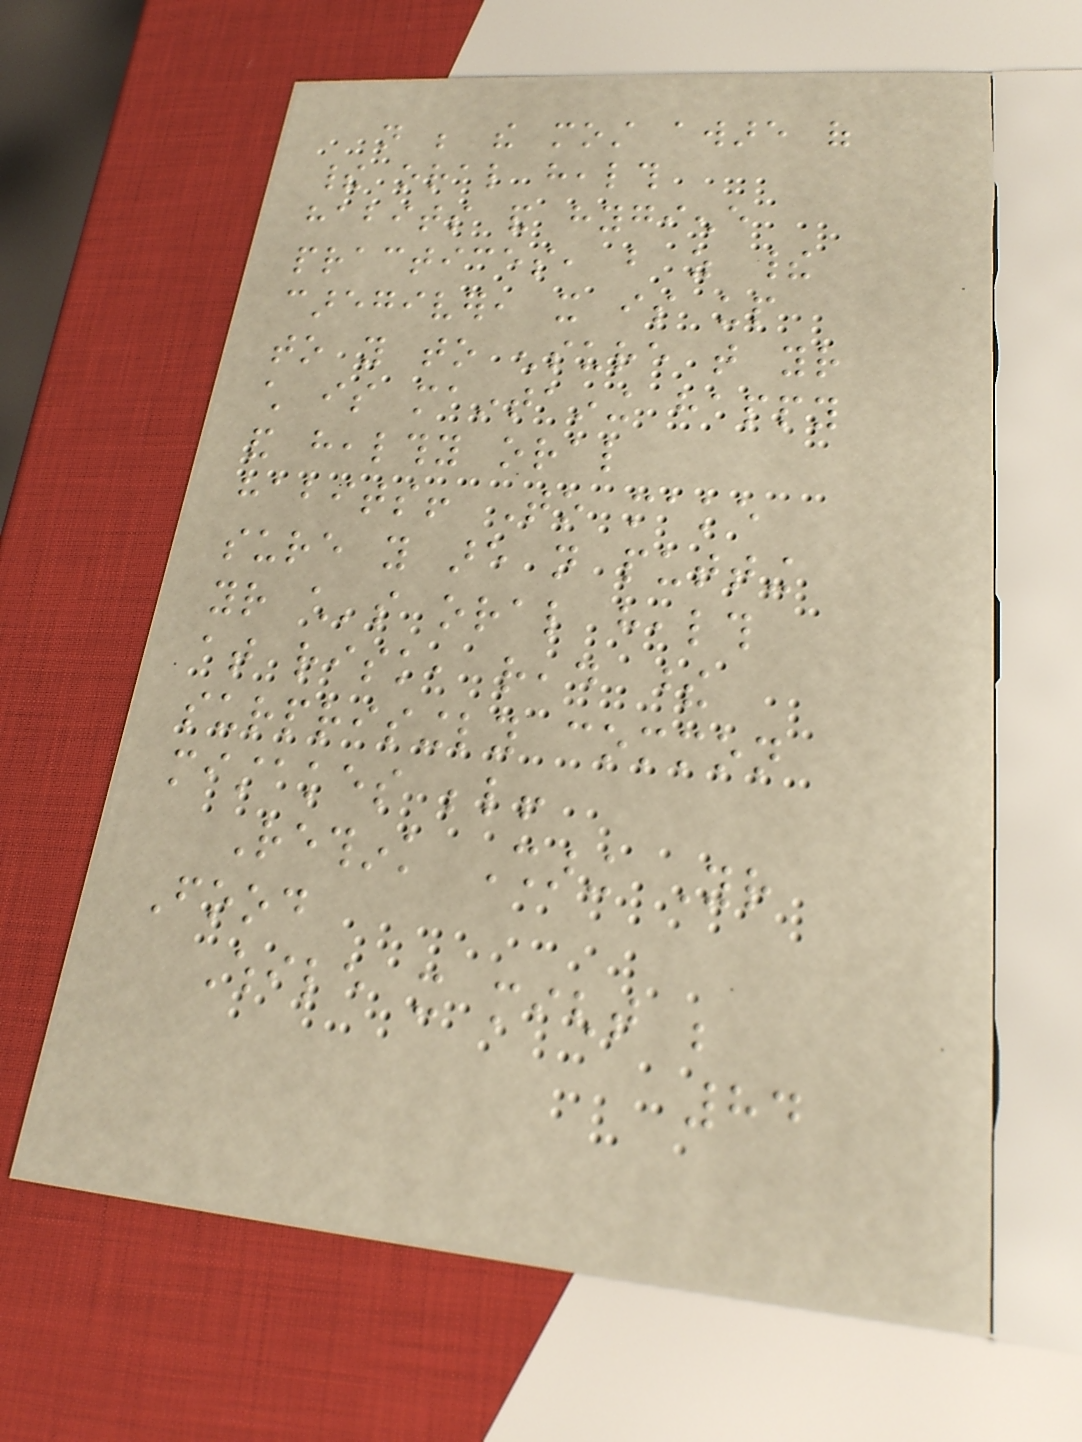not be the most aware of
their oral health
habits and hygiene
practices, but as their
caregiver, it is up
to you to ensure that your
child is maintaining happy
and healthy oral
habits! To make
sure you are not putting
your child's oral health
at risk, read these
surprisingly common
mistakes below!
Rethink Sharing Your
Food
While it might be
84
